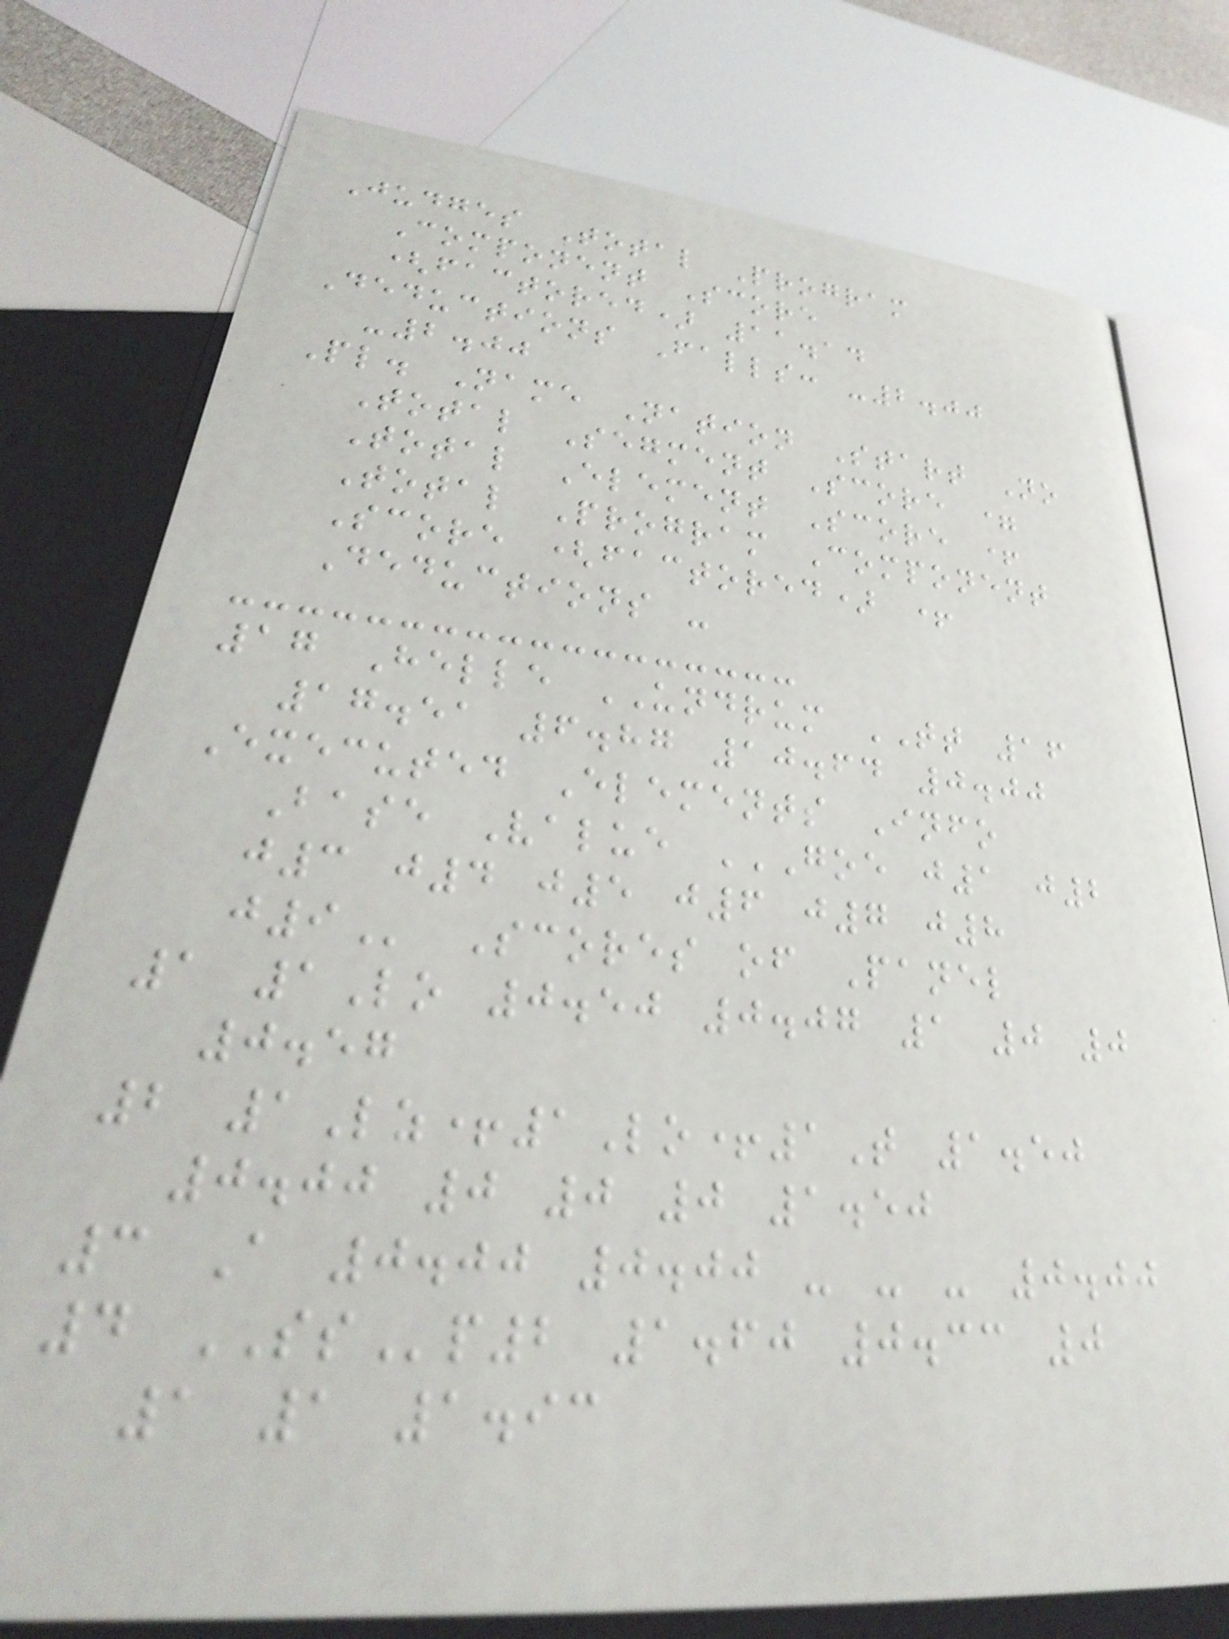Judges Total Program
Component Score
(factored) 11.14
Deductions Falls: -2.00
-2.00
Pl. Name Nation Start No
Total Segment Score =
Total Element Score +
Total Program Component
Score (factored) +
Deductions -
17 Helle UNDRUM TT 16
17.51 6.87 10.64 0.00
Executed Elements Info
Base Value GOE J1 J2
J3 J4 J5 J6 J7 J8
J9 Scores of Panel
1 1Lo 0.50 0.07 1 0 0
0.57
2 1Lz+1Lo+1T 1.50
0.00 0 0 0 1.50
3 A 0.00 0.00 - - - 0.00
4 SSp2 1.60 0.33 0
1 1 1.93
